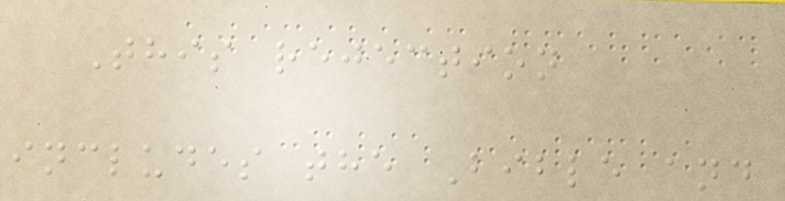This rejection
includes the Bible and
